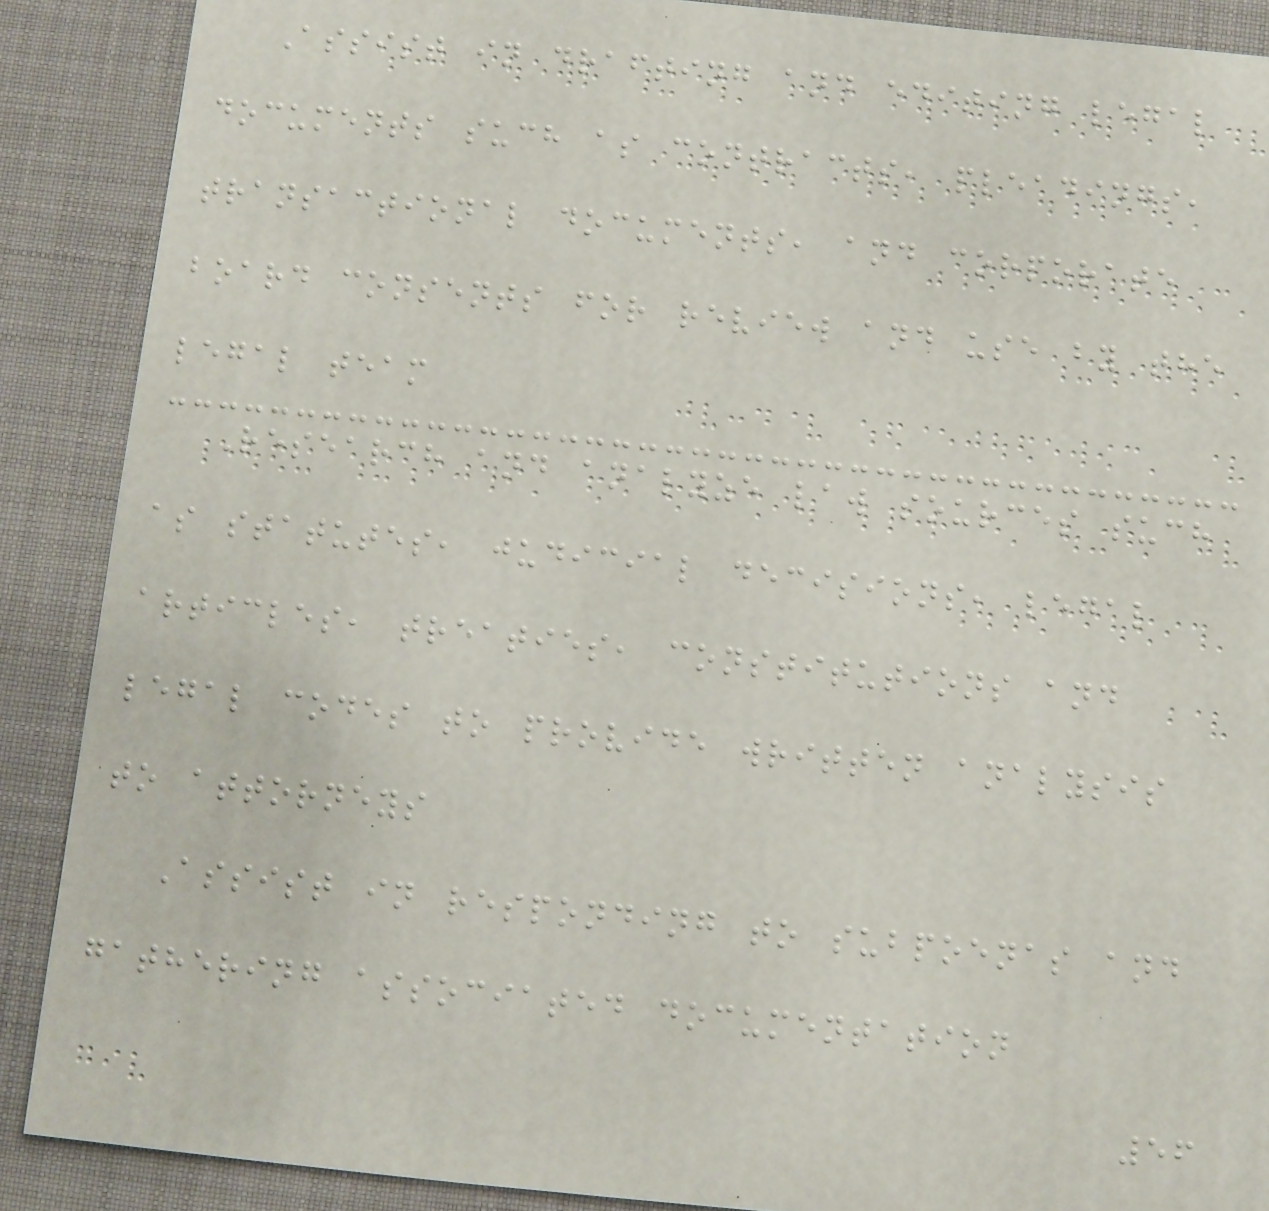Assist in drafting and editing legal
documents such as contracts, pleadings,
transactional documents, and corporate
board consents for review and use by the
legal team
Research and analyze law sources such
as statutes, judicial decisions, legal
articles, treaties, constitutions and
legal codes to provide written analysis
to attorneys
Assist in responding to subpoenas and
gathering associated documentation
56
